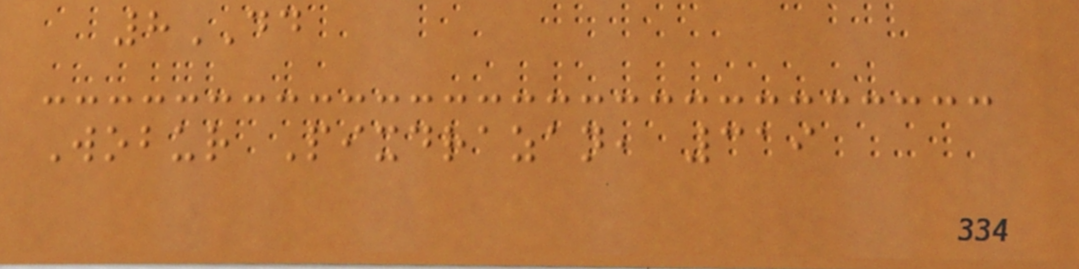8DD
Wobur Pixdrazan, 319
